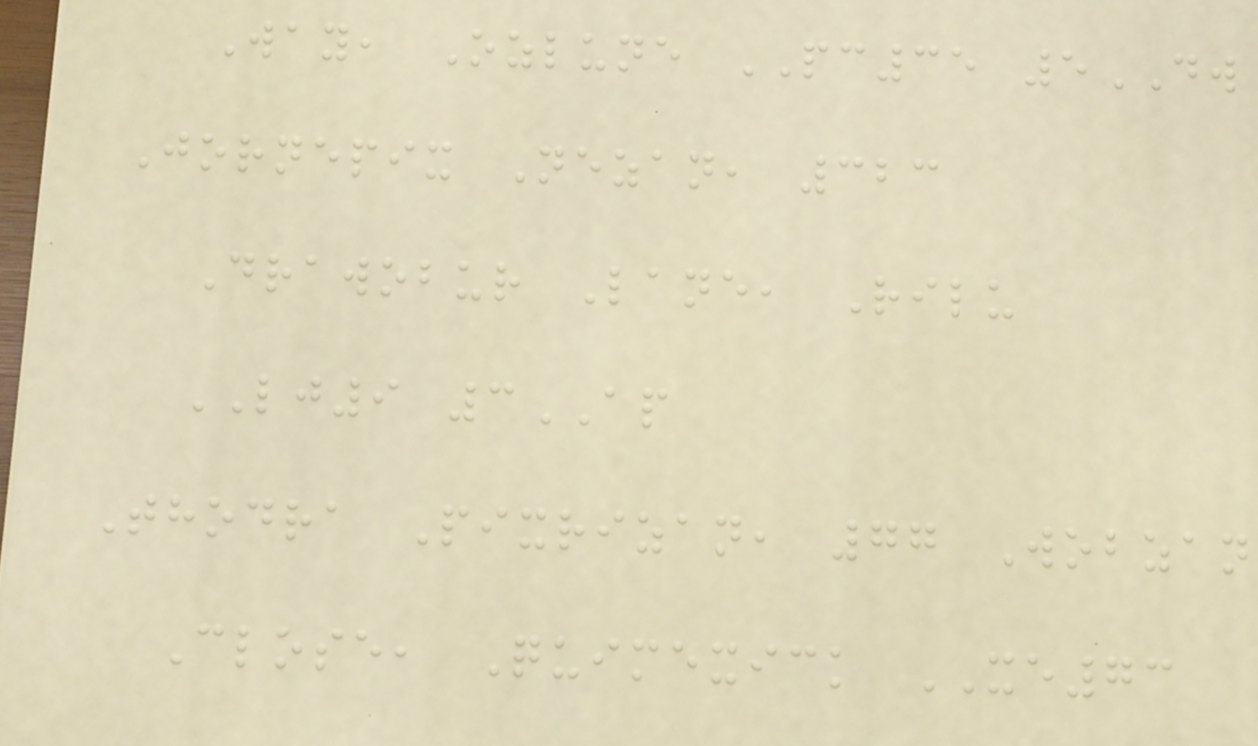Way, Ozlune PC35 5DW
Jornepix Nezan, 323
Drawobur Lane, Rilu
LJ9 3AP
Thodra Pixrizan, 77 Wobzan
Close, Quimexick XE73
